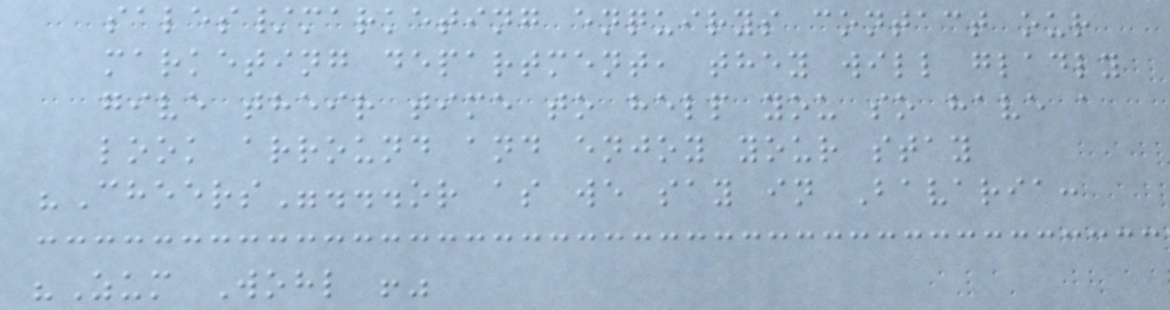sales/marketing enquirys contact our
marketing department, they will gladly
give their time to help you so have a
look arround and enjoy your stay
"Cheers"...or as we say in Bavaria:
"Zum Wohl !"
